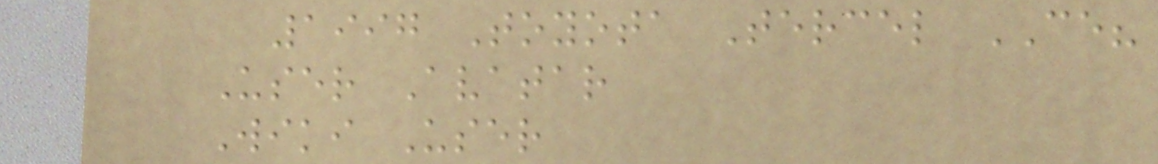1997 Toyota Tercel CE?
User Avatar
Wiki User
